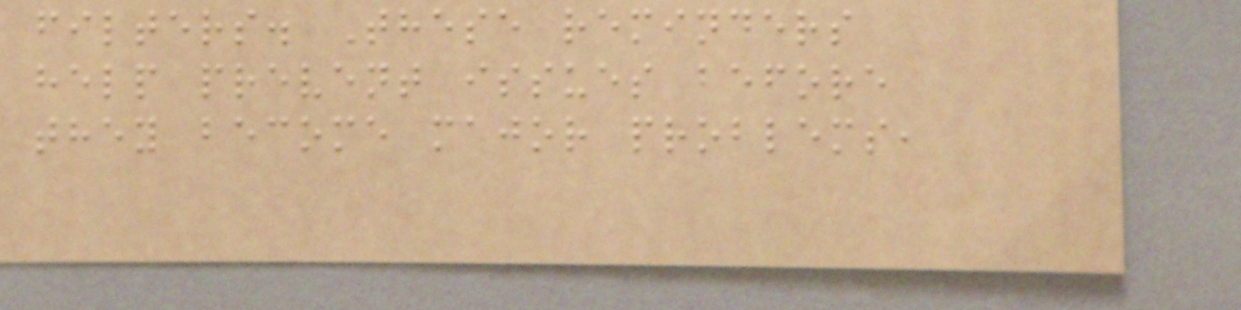filters. These reminders
help prevent issues before
they become major problems,
